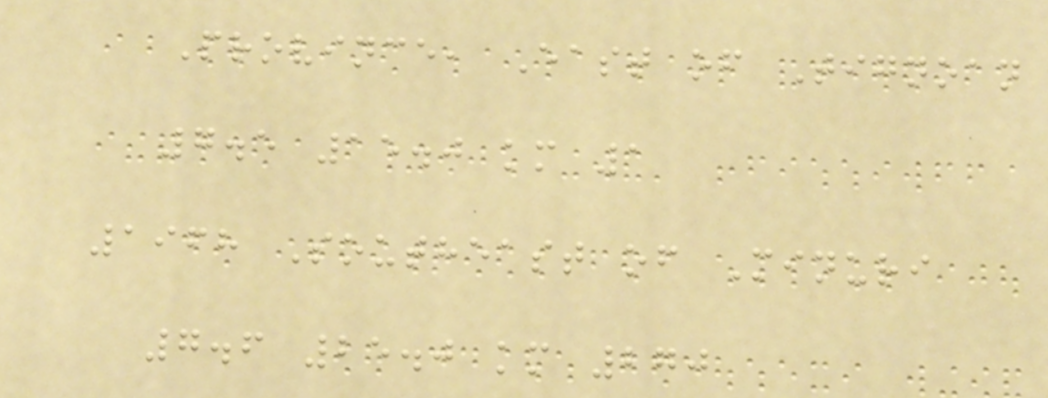Province, East of Tignoan
7.5 15.0 km 1
1968 Southeast of Minuri
7.6 25.0 km 270
